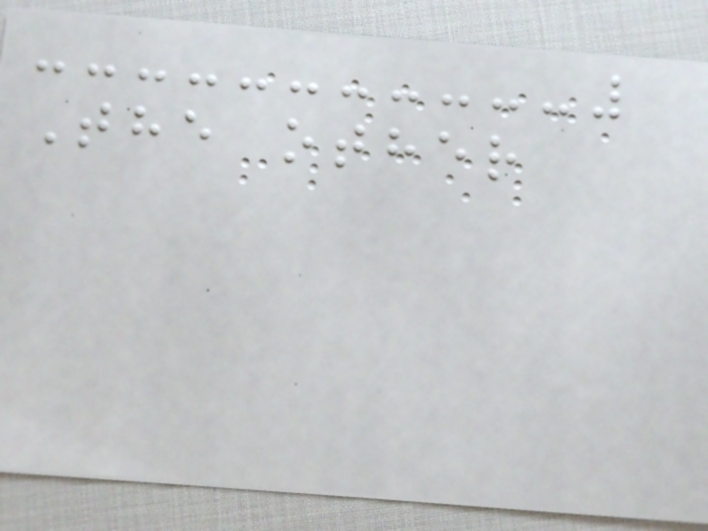The other
